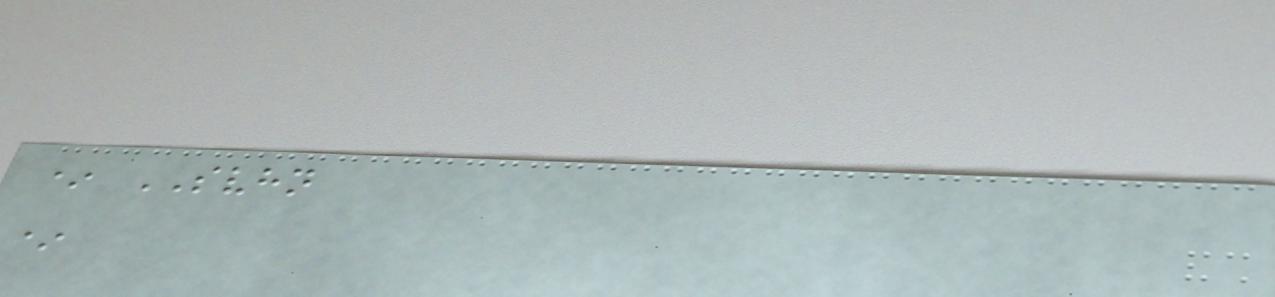* SVHN
*
